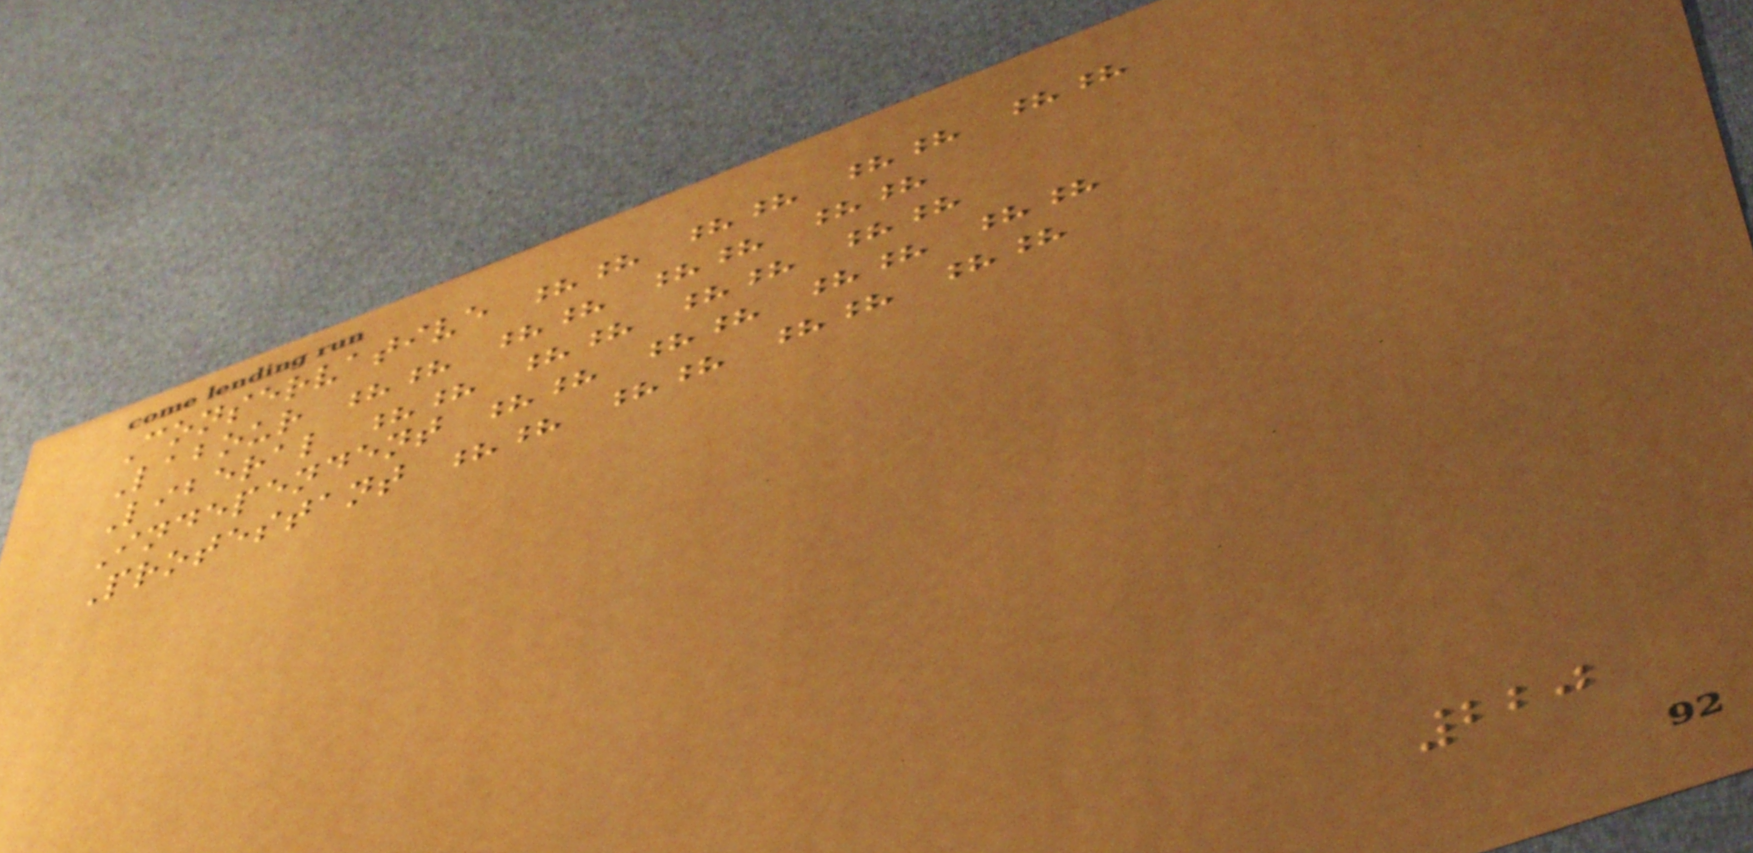Conservative ?? ?? ?? ??
Labour ?? ?? ?? ??
Liberal ?? ?? ?? ??
Independent ?? ?? ?? ??
Protestant ?? ?? ?? ??
220
